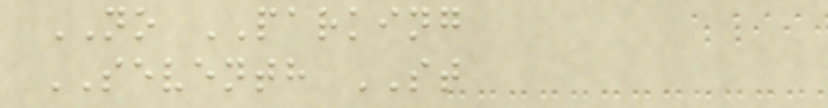NO PARKING
SEVENTH ST
